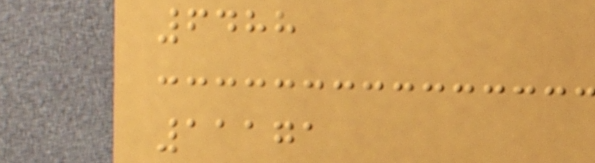6488
11171
